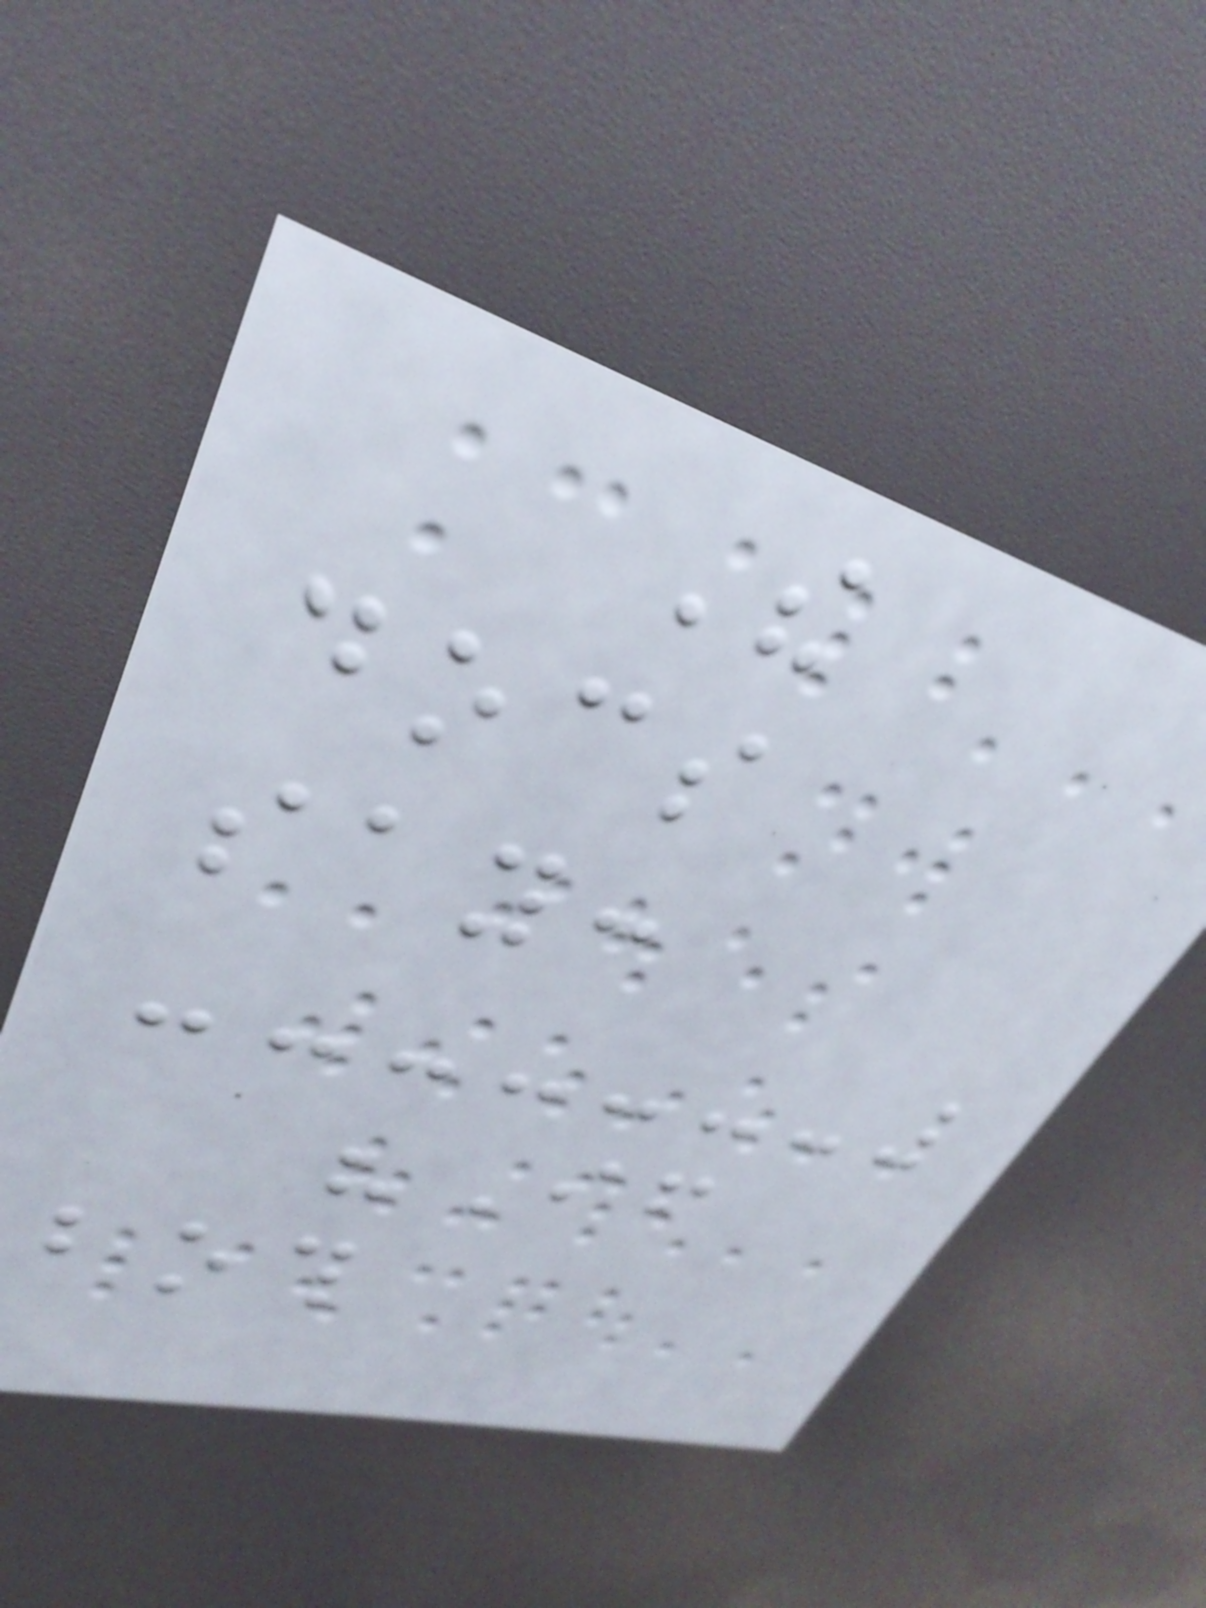The
docs
say:
"If
both
